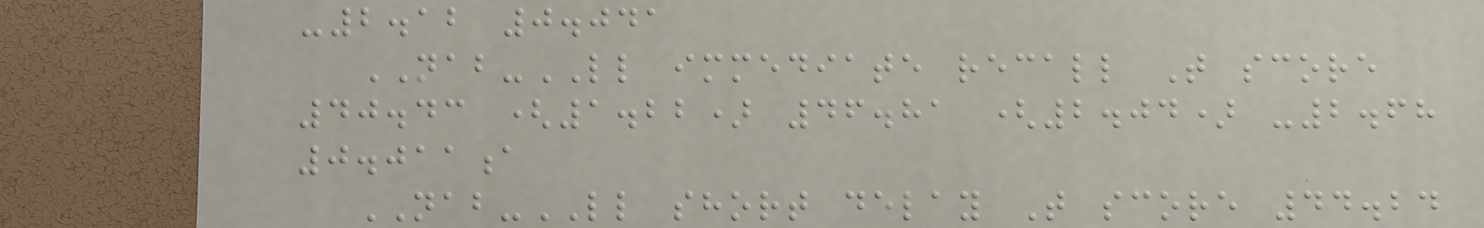-2.12 0.041
NAB-LL immediate recall T score
40.43 (1.22) 46.81 (2.04) -2.68
0.011a
NAB-LL short delay T score 44.24
